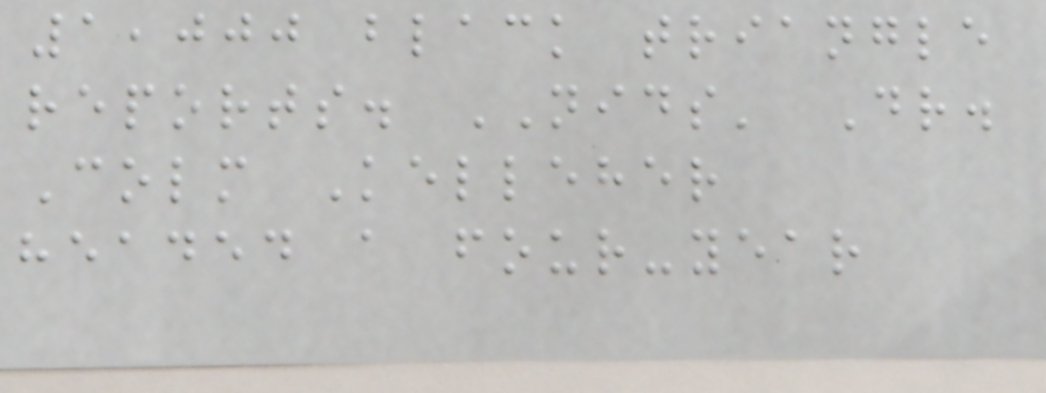1,000 black triangle
reports. NIDS' Dr.
Colm Kelleher
headed a four-year
